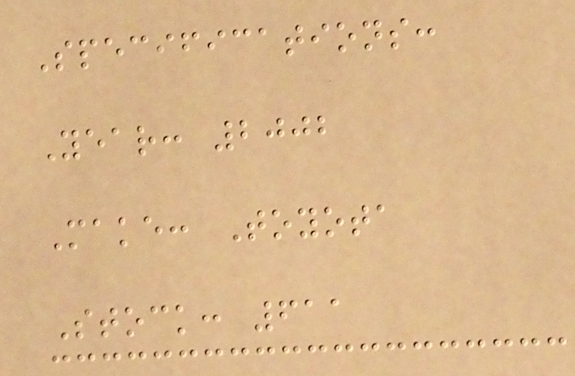Specifications:
Year: 2002
Make: Toyota
Stock: 611
